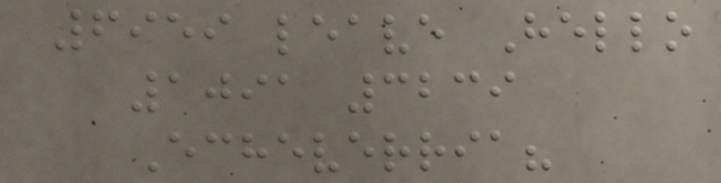6959 leave Hello
1091 3239
Echeverria?
